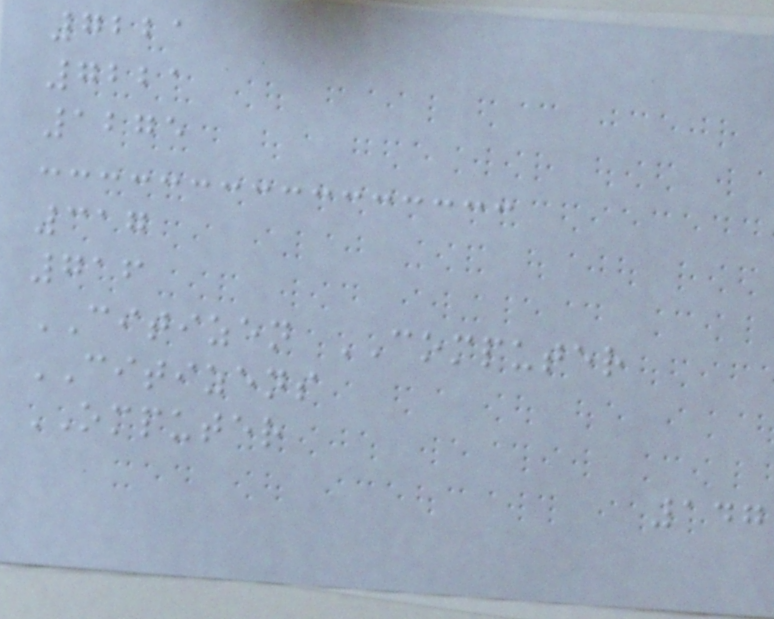7221
7221
1275
317
716
CITIZEN COMPUTER
CITIZENS
OMPUTER
147
